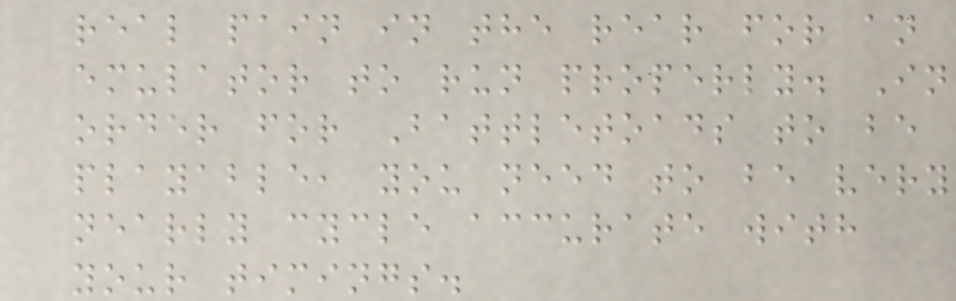real pain in the rear for an
emulator to run properly. In
order for Battletoads to be
playable, you need to be very
nearly cycle accurate with
your timings.
